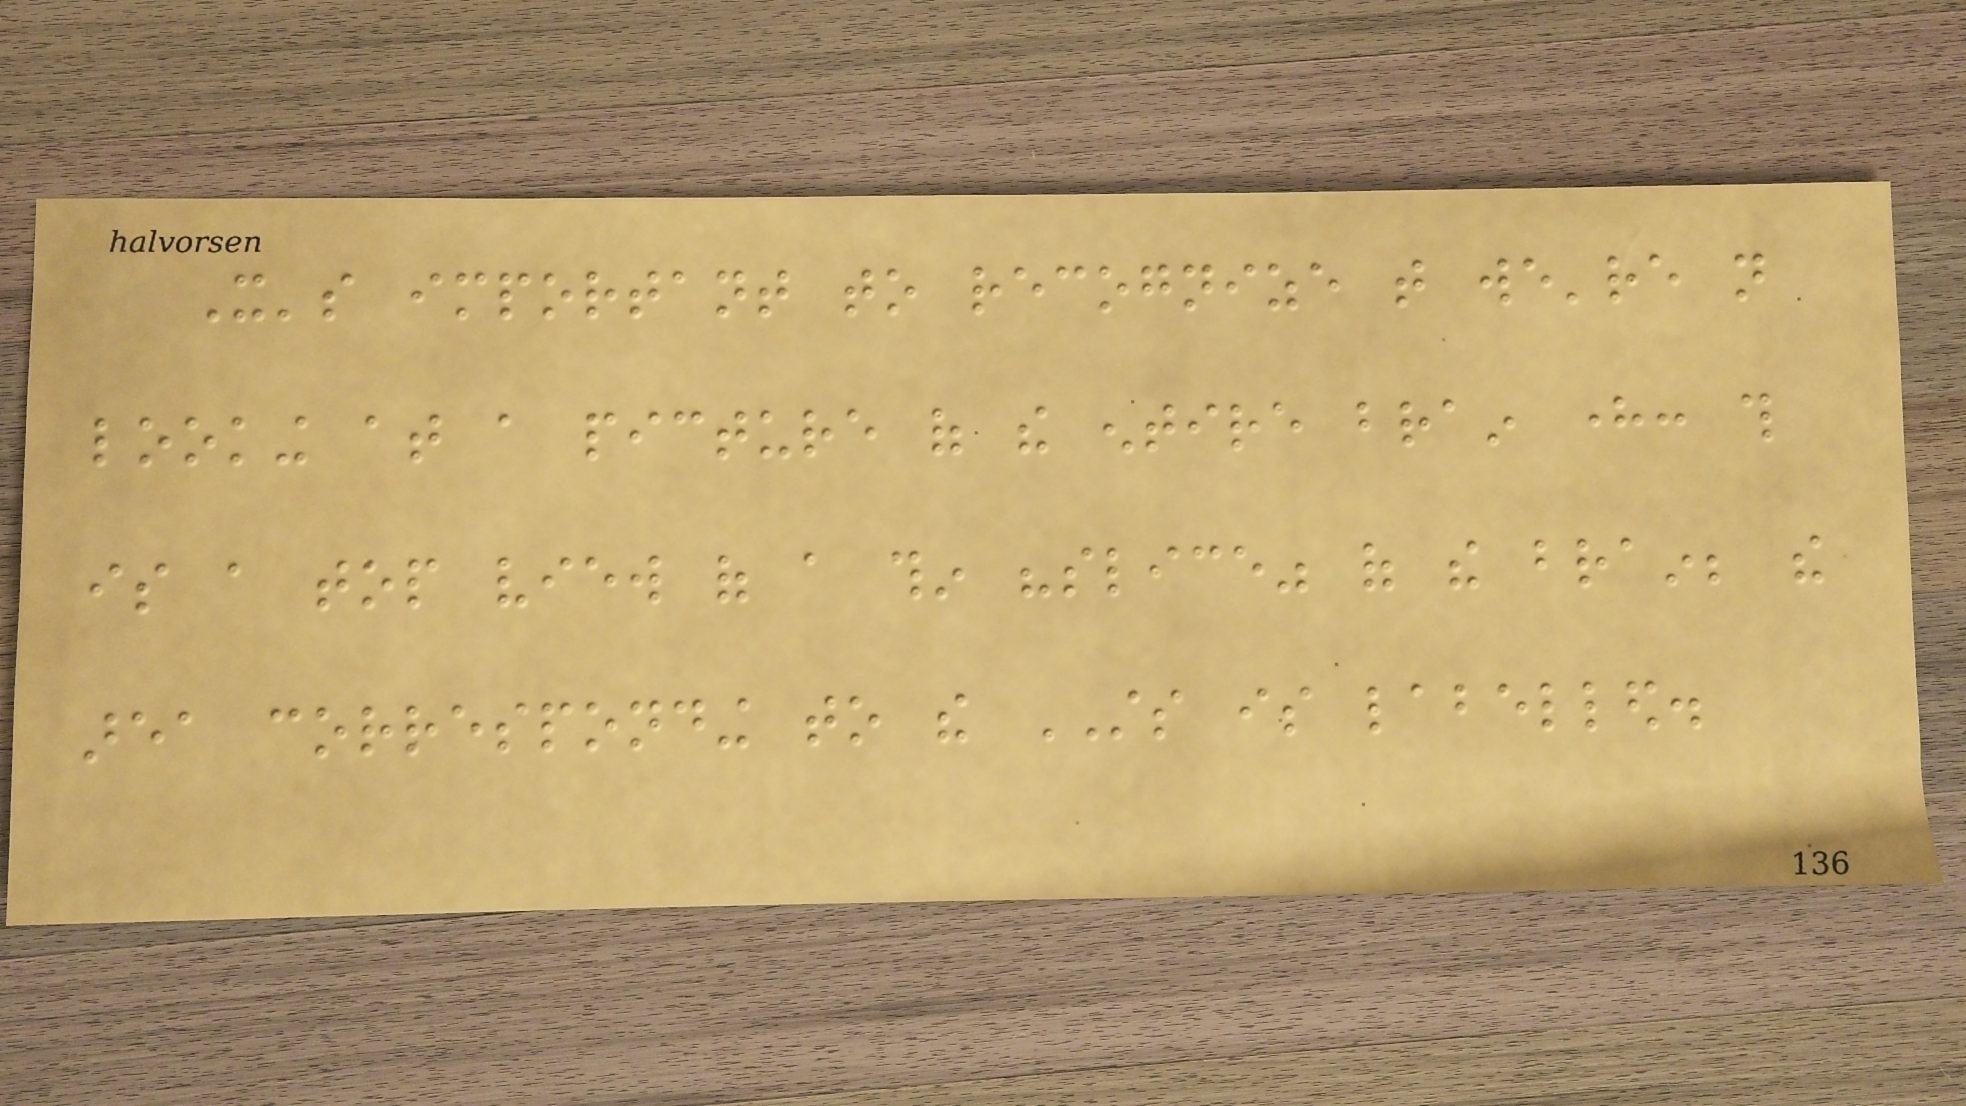It's important to recognize that we're not
looking at a picture of the entire brain here: this
is a top view of a thin "slice" of the brain; the
area corresponding to the STS is labelled.
